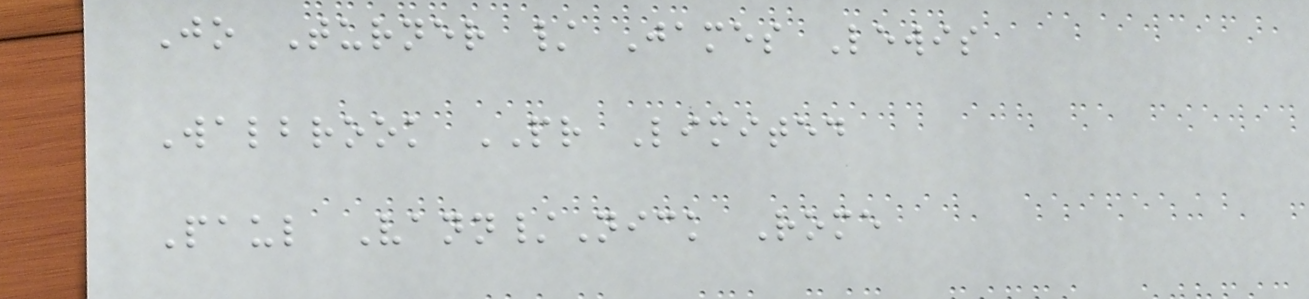Jo Turner / James Lewis
Walbrook PR Limited
Paul Vann/Nick Rome
